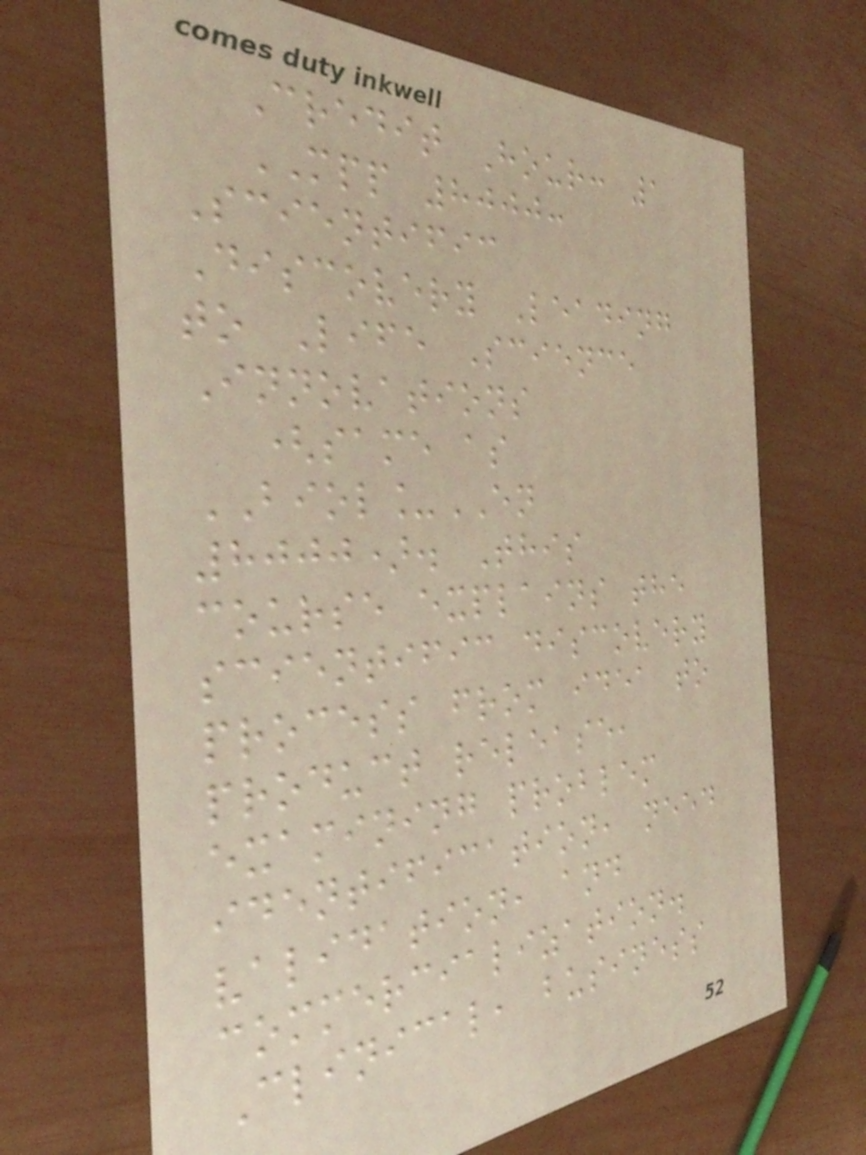Credit Hour: 1
MPP 8000:
Scientific
Discovery Leading
to Life Science
Innovations
(same as
BIOL_EN
8000). This
course explains the
scientific discovery
process from idea to
product release,
examining problem
identification, need
validation, and
commercialization.
Clinical, business
